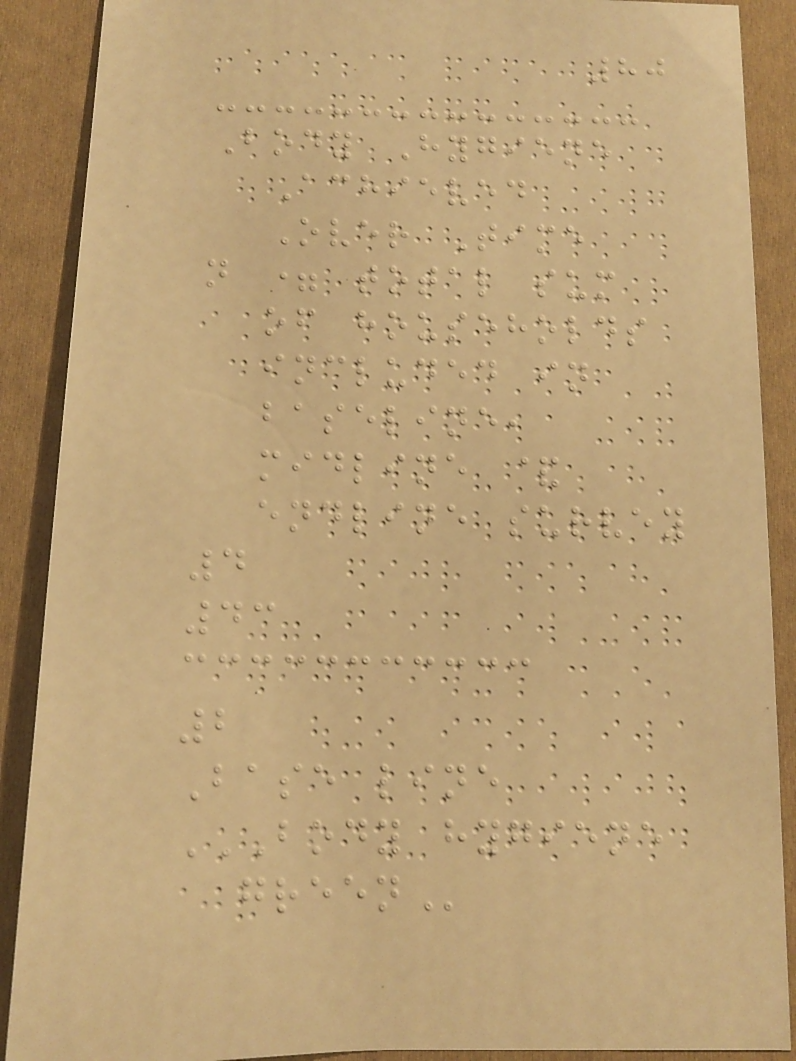80
Body Hygiene
Achieved
Over Time
n = total sum
of households
included in
baseline,
midline &
endline survey
4
43
2
Base line
BODY HYGIENE
GREEN
